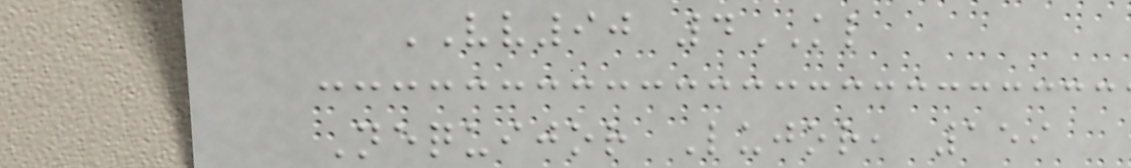VV90 4KL
Nequijor Lujor, 159
